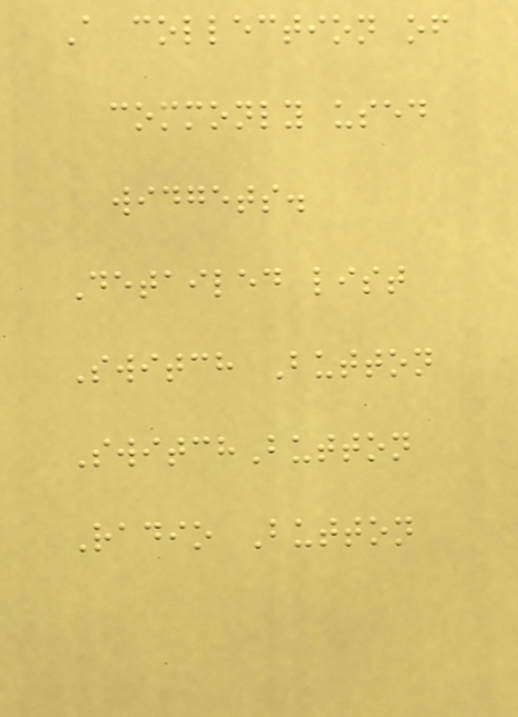A collection of
commonly used
widgets.
Detailed list
Switch Button
SwitchButton
Radio Button
